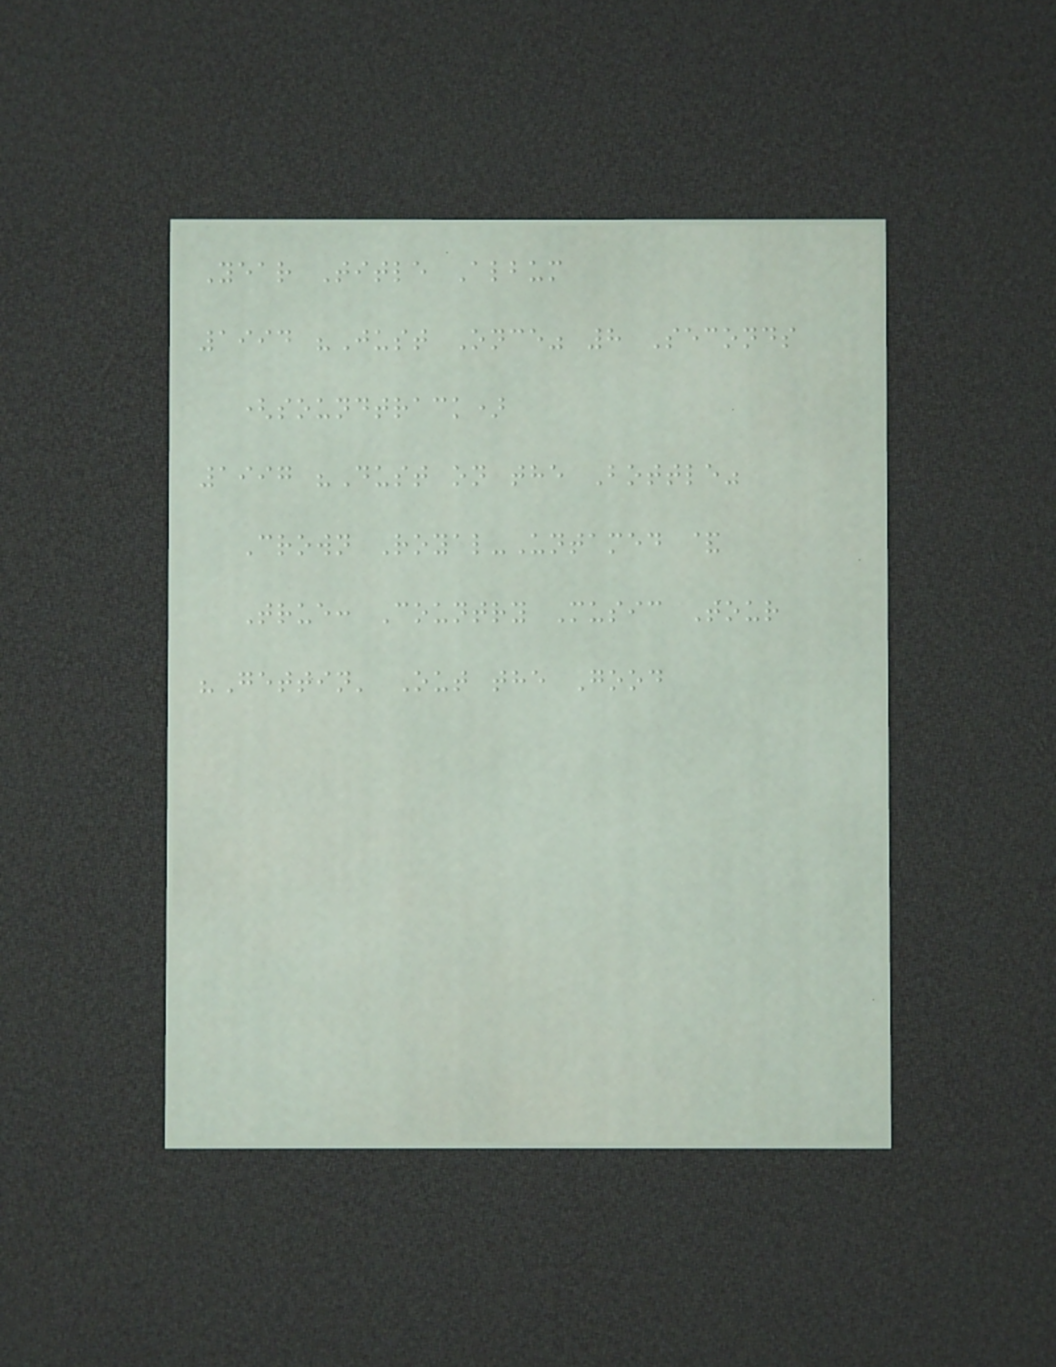Year Title Album
1994 "Just Once" 8 Seconds
(soundtrack)
1997 "Dust on the Bottle"
Crown Royal-Untamed &
True: Country Music Tour
"Gettin' Out the Good
